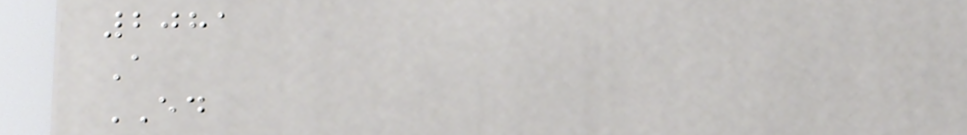2081
A
ED
